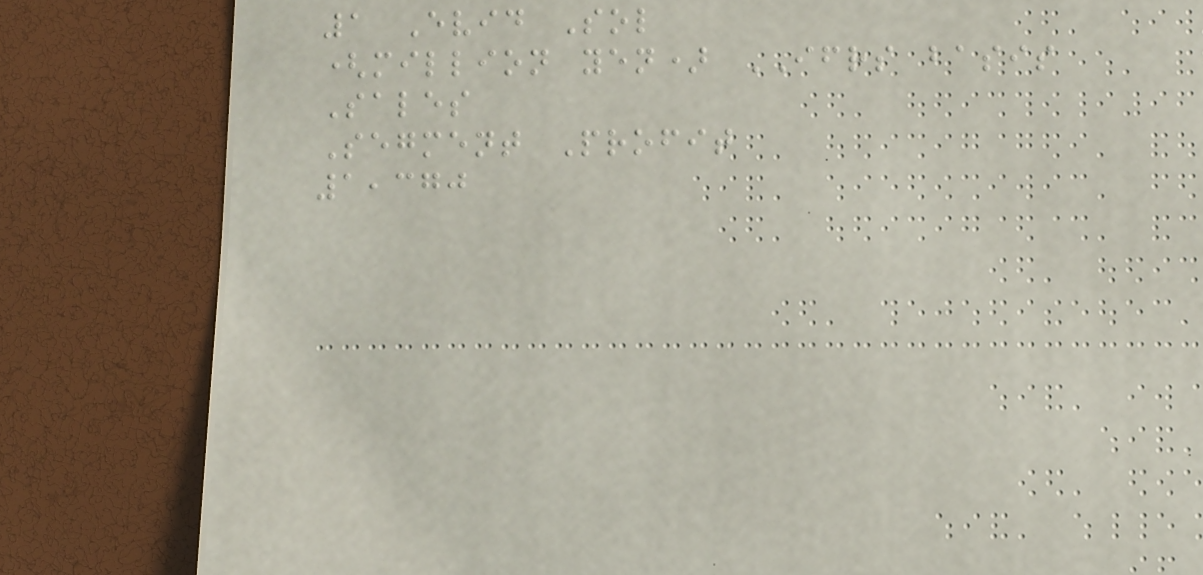1 Evid Sol
(million yen) IFRS basis
Sales
Segment Profit
1,370
